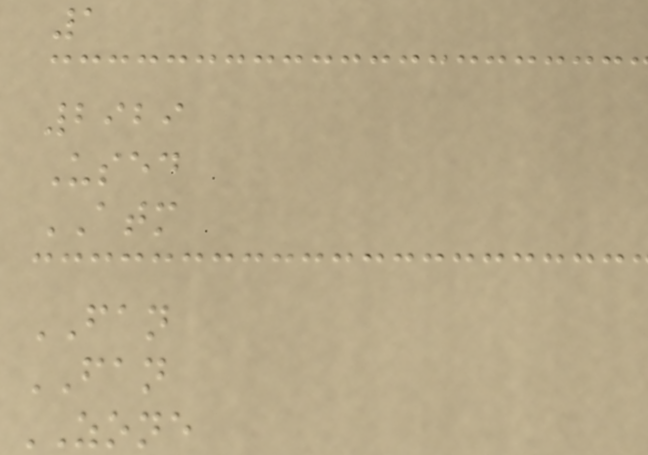1
2929
Used
ATM
FAN
FAN
ZONE
